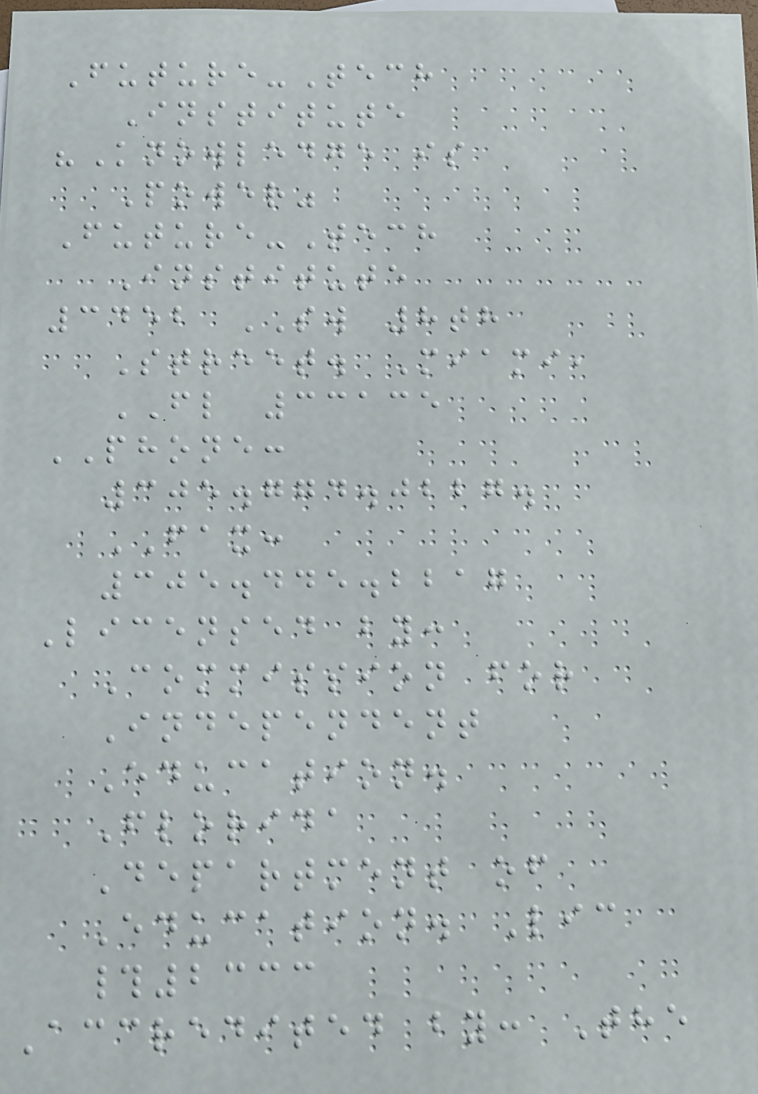Future-Tech
Institute
"Knowledge is
Power"
Future-Tech
Institute
3452 SW 8th
Street. Miami,
FL 33135
PHONE:
305.774.0227.
FAX:
305.445.2217
Licensed by:
Commission for
Independent
Education.
Florida
Department of
Education. Lic
#2333
Accredited by: The
